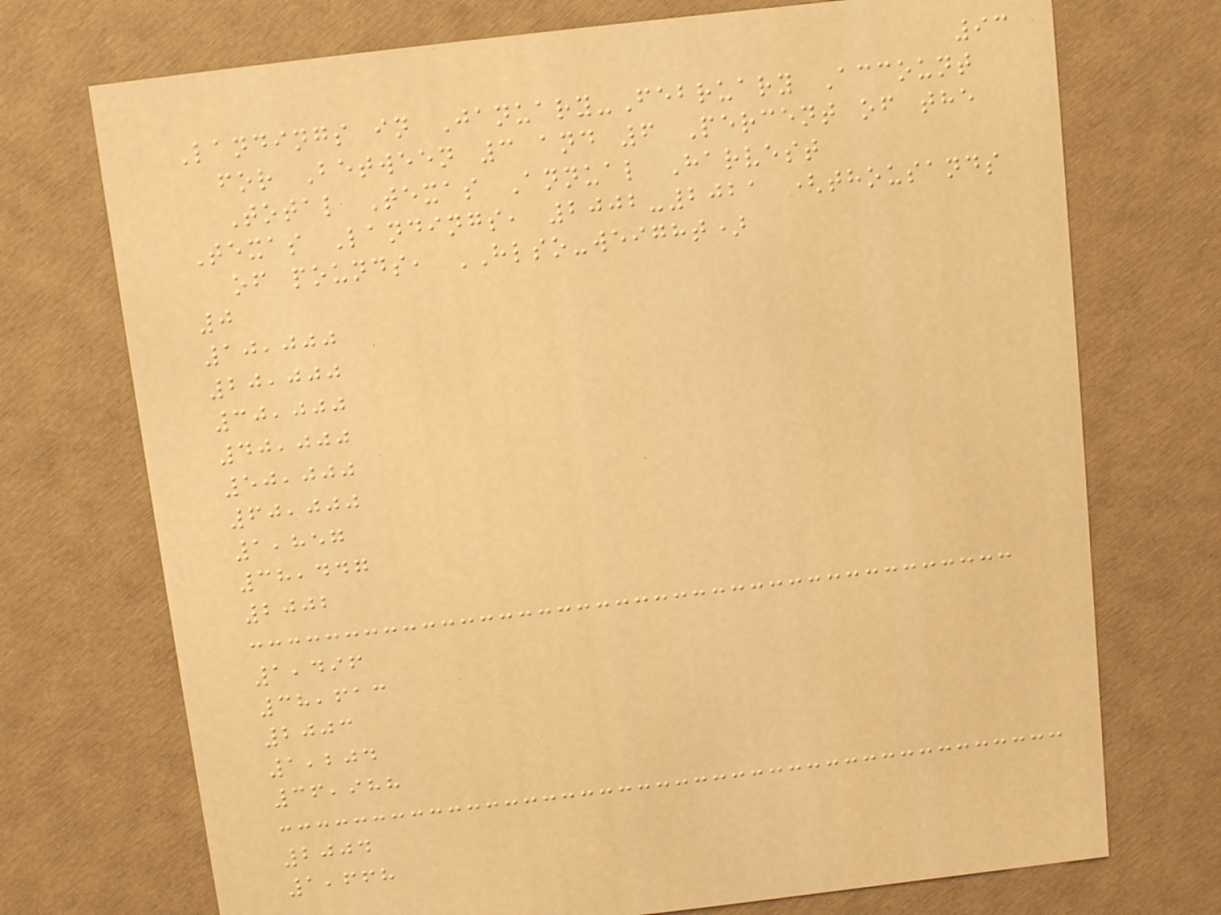93
Landings in January-February Account
for Between 3 and 6 Percent of the
Total Texas Annual Harvest
Texas Landings, 2002-2021 (thousands
of pounds, HLSO-weight)
0
10,000
20,000
30,000
40,000
50,000
60,000
1,857
38,447
2002
1,496
38,613
2003
1,204
36,988
2004
1,668
